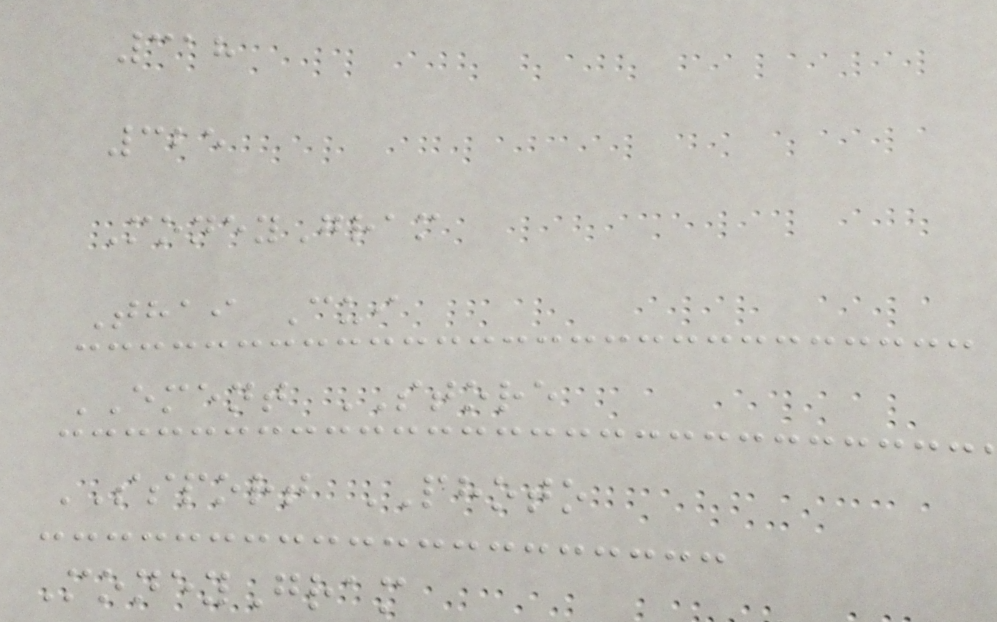318
325
MoneyGram
Thai Cui
EMENT STORE
SSPORT PHOTO
MoneyGram
